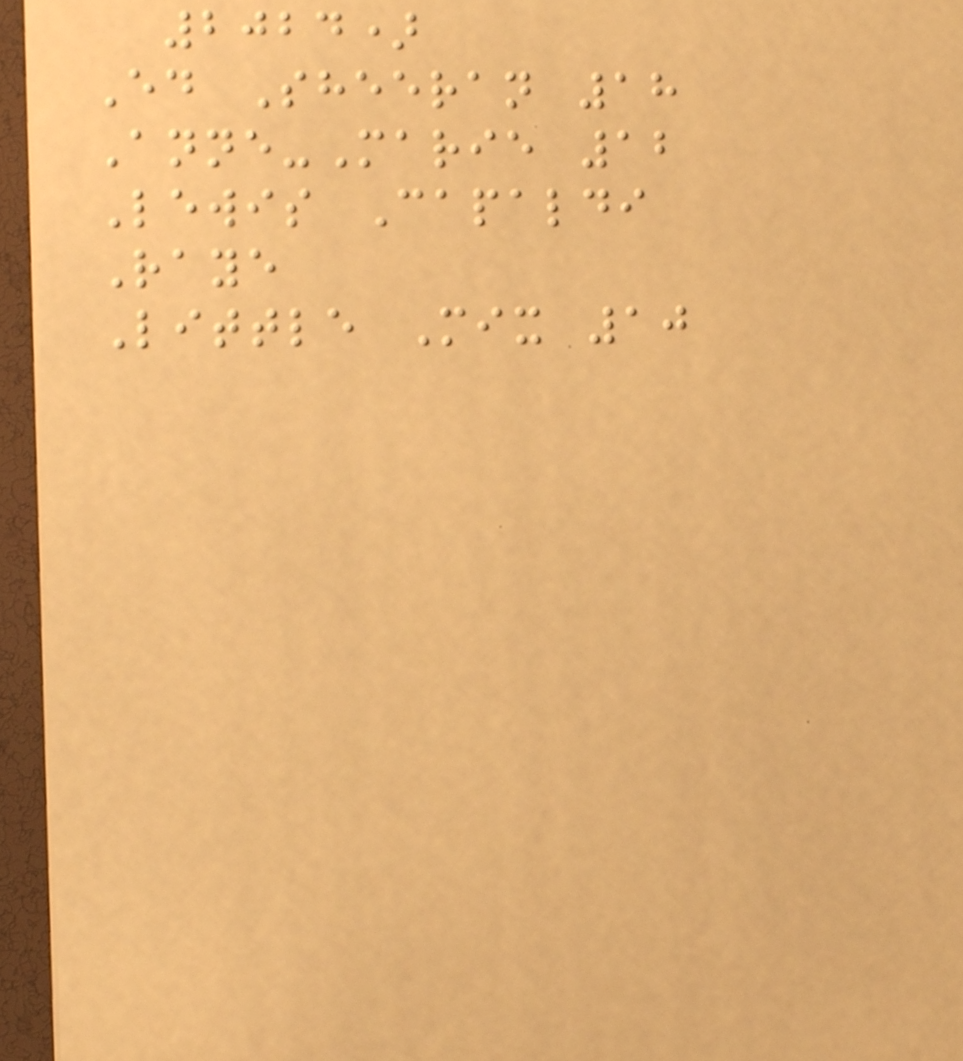2024)
Ed Sheeran 18
Anne-Marie 12
Lewis Capaldi
Raye
Little Mix 10
